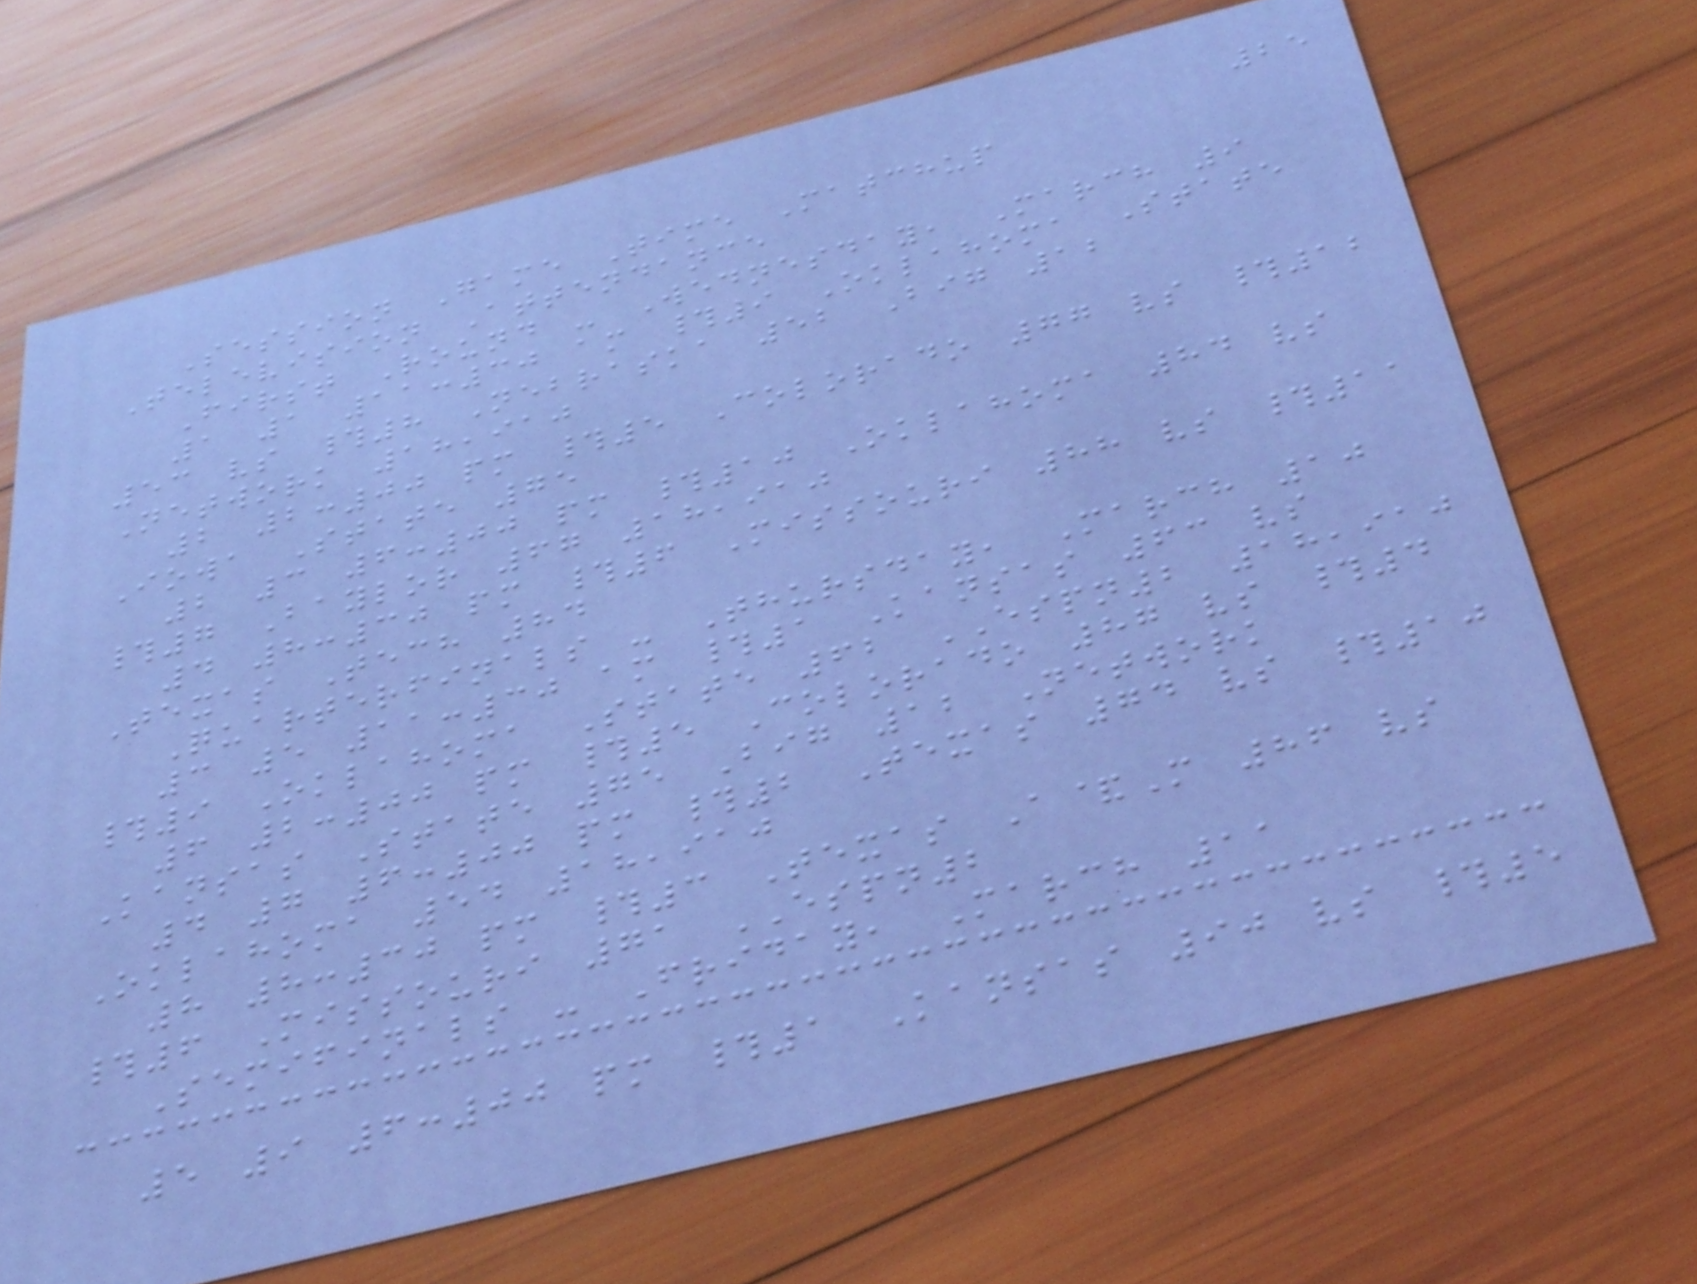25
Session Game Time Matchup
Television Attendance
First Round - Wednesday, March 9
1 1 11:30 am #9 Oklahoma State
53 vs #8 Nebraska 52 Big 12
Network 18,910
2 2:00 pm #5 Colorado 77 vs #12
Iowa State 75
2 3 6:00 pm #10 Oklahoma 84 vs
#7 Baylor 67 18,910
4 8:30 pm #6 Missouri 88 vs #11
Texas Tech 84
Quarterfinals - Thursday, March 10
3 5 11:30 am #1 Kansas 63 vs
#9 Oklahoma State 62 ESPN2 18,910
6 2:00 pm #5 Colorado 87 vs #4
Kansas State 75 Big 12 Network
4 7 6:00 pm #2 Texas 74 vs #10
Oklahoma 54 18,910
8 8:30 pm #3 Texas A&M 86 vs
#6 Missouri 71 ESPN2
Semifinals - Friday, March 11
5 9 6:00 pm #1 Kansas 90 vs #5
